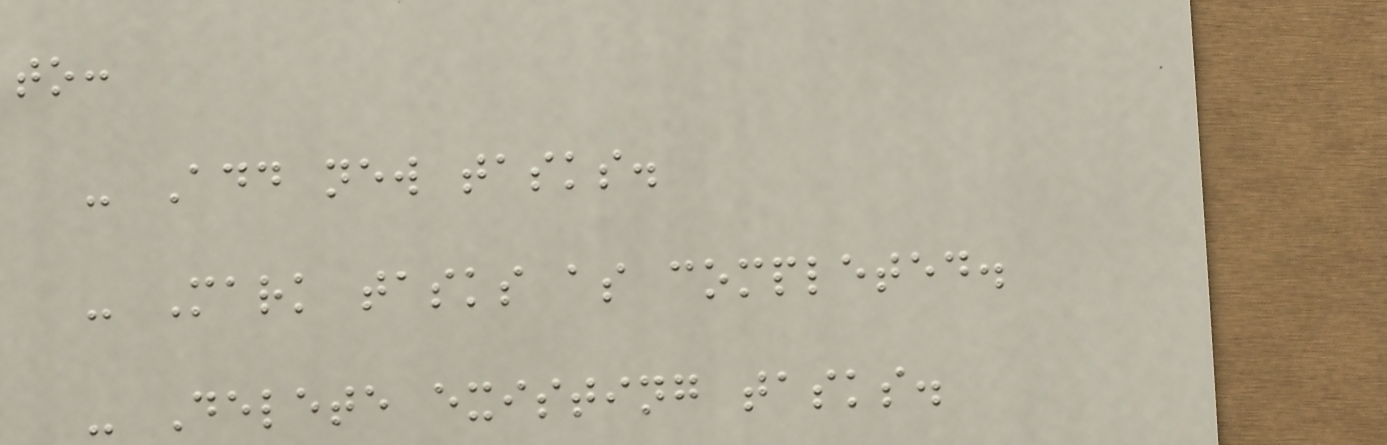to:
- Add new tasks.
- Mark tasks as completed.
- Delete existing tasks.
